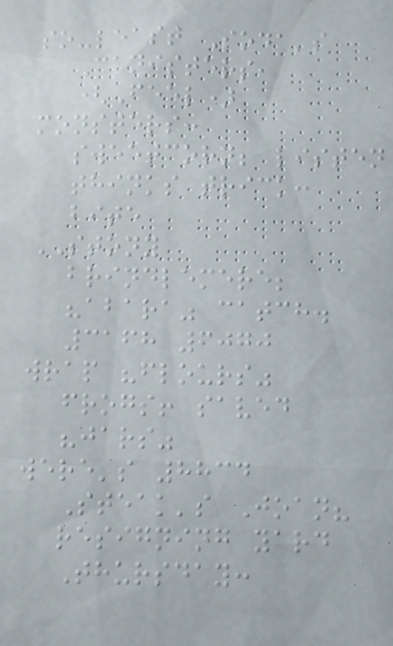so-least Soda's
Canisters,
(Feel)
monsters:
sweetcorn; listen
thinks trick:
bite
STONY
brindlemere;
"abara" catch.
3168 6070
wrap "flours"
frogs! saved
"jars"
were's 8834
Steak's Joan?
resigning yard
Thursday:
